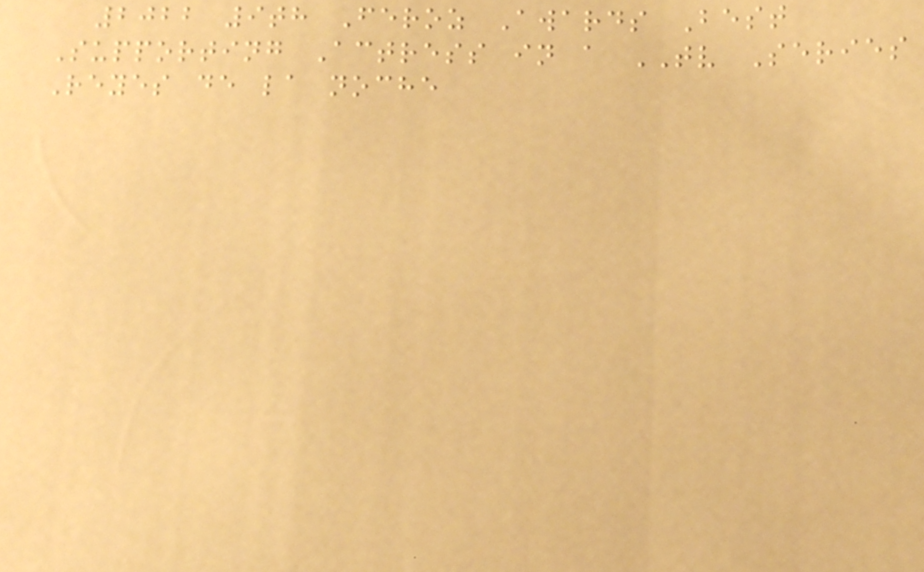2022 9th Feroz Awards Best
Supporting Actress in a TV Series
Reyes de la noche
